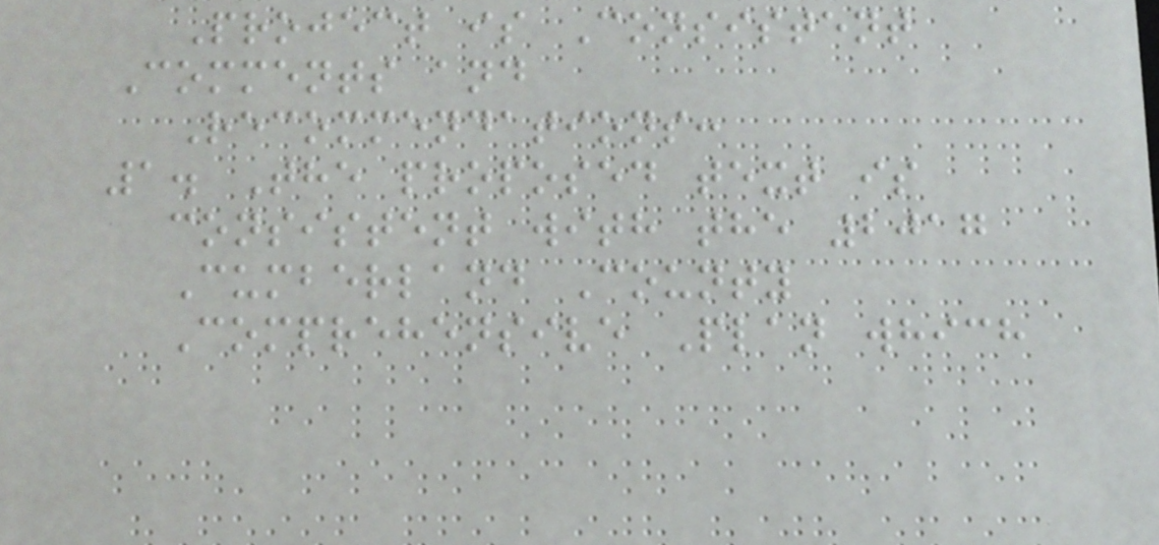Project is Consistent
Comments and
Recommendations:
1. The proposed text is
consistent with the 2017
Cumberland County
Comprehensive Plan which
